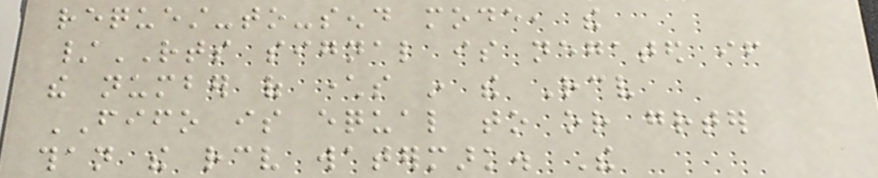request-to-send mode, the
/RTS signal is negated if
the number of characters in the Receive
FIFO is equal to or greater
than the receive watermark. The
